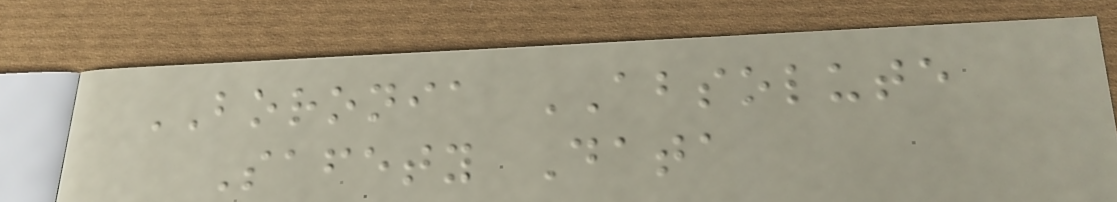BORONIA ABSOLUTE
Safety Data
